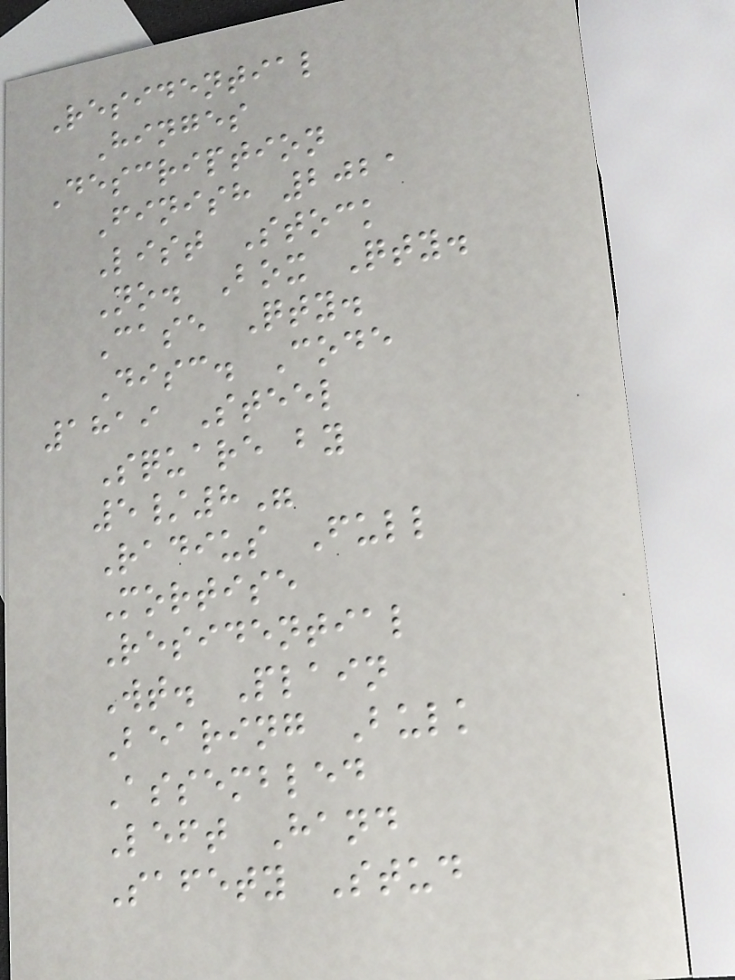Residential
Hinges
Description
Finish 2021
List Stock
No. Box Qty.
Case Qty.
Disc. Code
1819 Steel
Square by
5/8"
Radius Full
Mortise
Residential
Wt. Plain
Bearing Bulk
Assembled
Left Hand
Safety Stud
